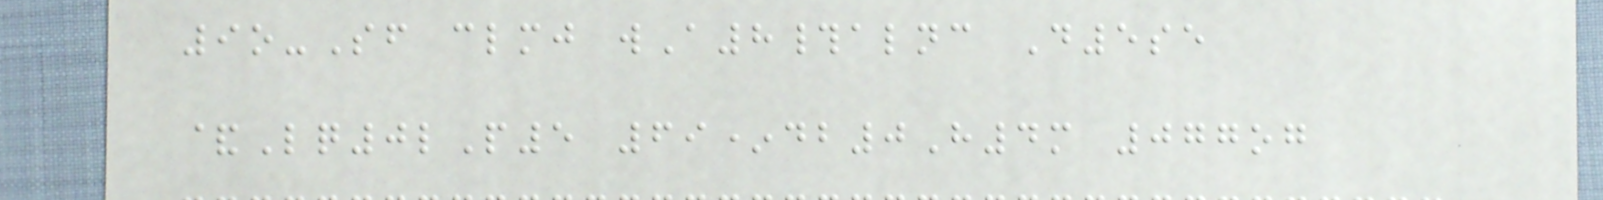9o-Sf clmj wA8#alnc D5se
&Lq0lP5 69*db0H4m 077og
